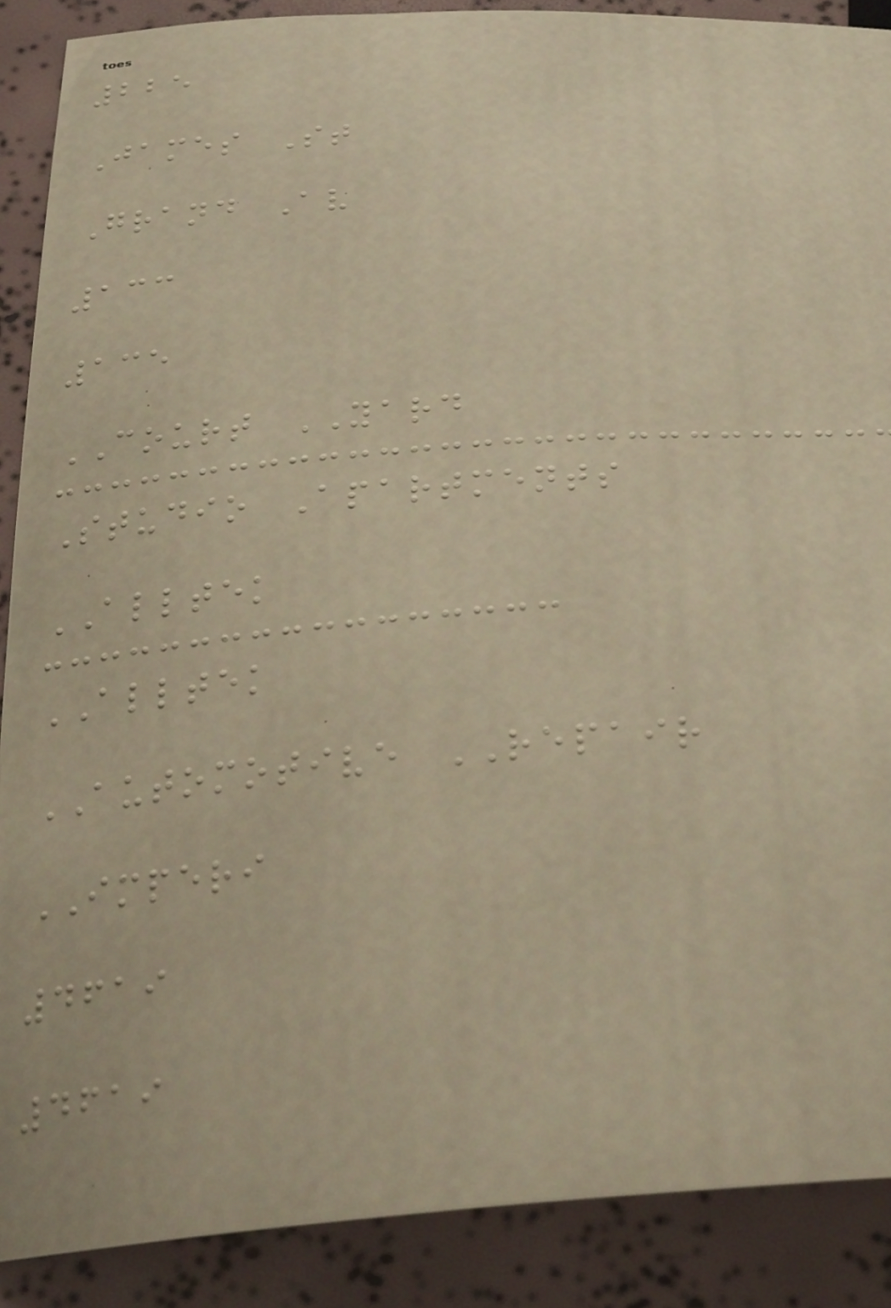225
James St
Grand Av
133
135
COURT YARD
Studio Apartments
ALLTEK
ALLTEK
AUTOMOTIVE REPAIR
IMPERI
4619
4619
